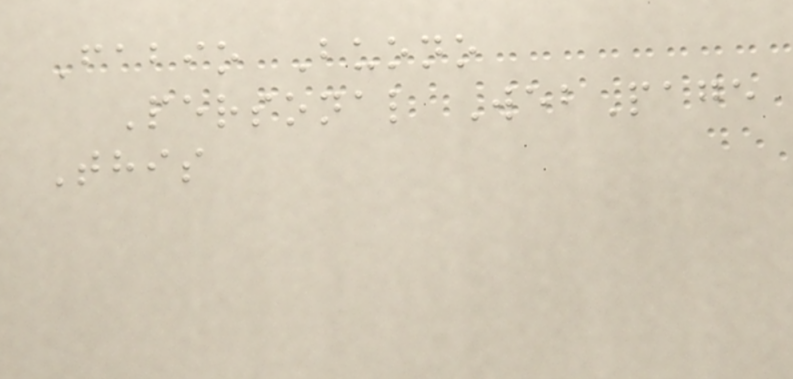Fabio Buono
Personal WebPage
This
